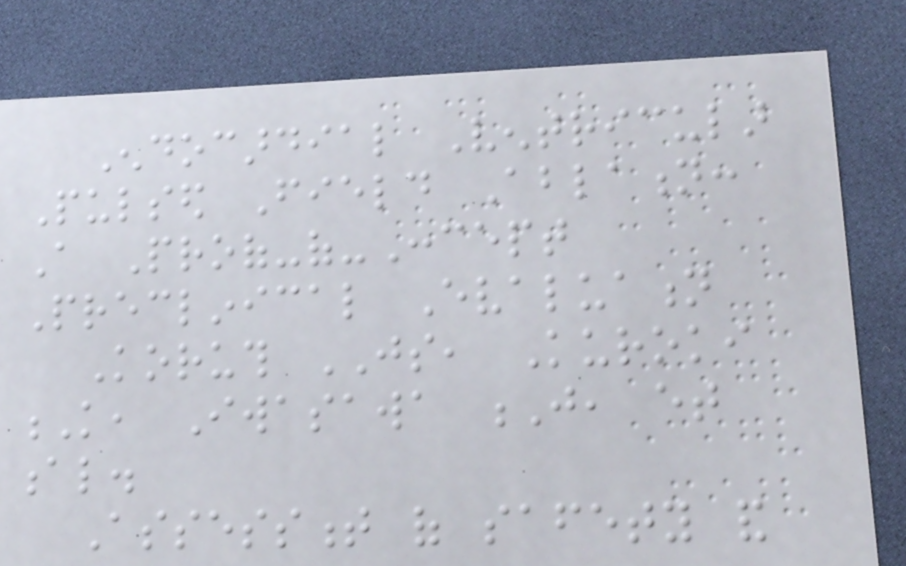Endocardial Ventricular
Pulsed Field Ablation:
A Proof-of-Concept
Preclinical Evaluation
Koruth JS, Kuroki
K, Iwasawa J, et
al.
Assessment of safety and
